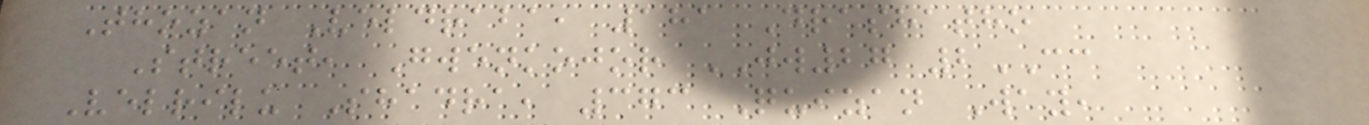Thozan Veldraba, 181 Drashatho
Street, Gwenkojor JW27 2CC
Velrilu Shadra, 373 Quizan Way,
